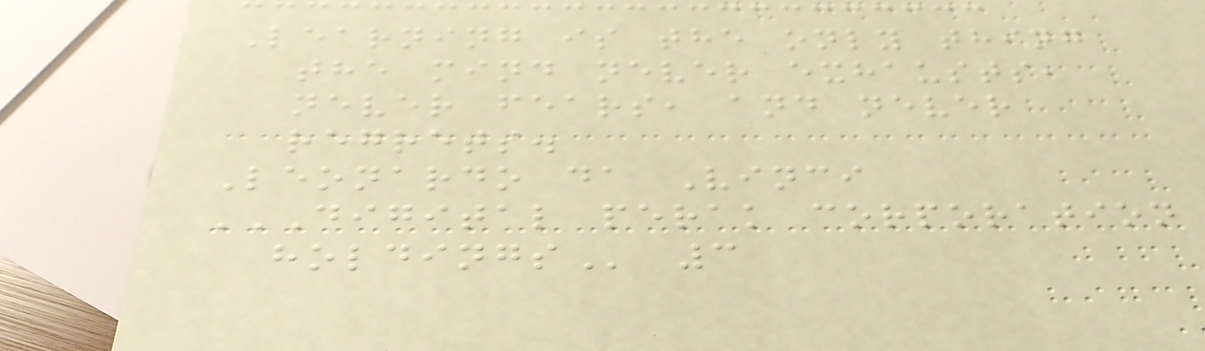Learning is the only thing
the mind never exhausts,
never fears, and never
regrets.
Leonardo da Vinci
DIGITAL PERAK CORPORATION
HOLDINGS 3
